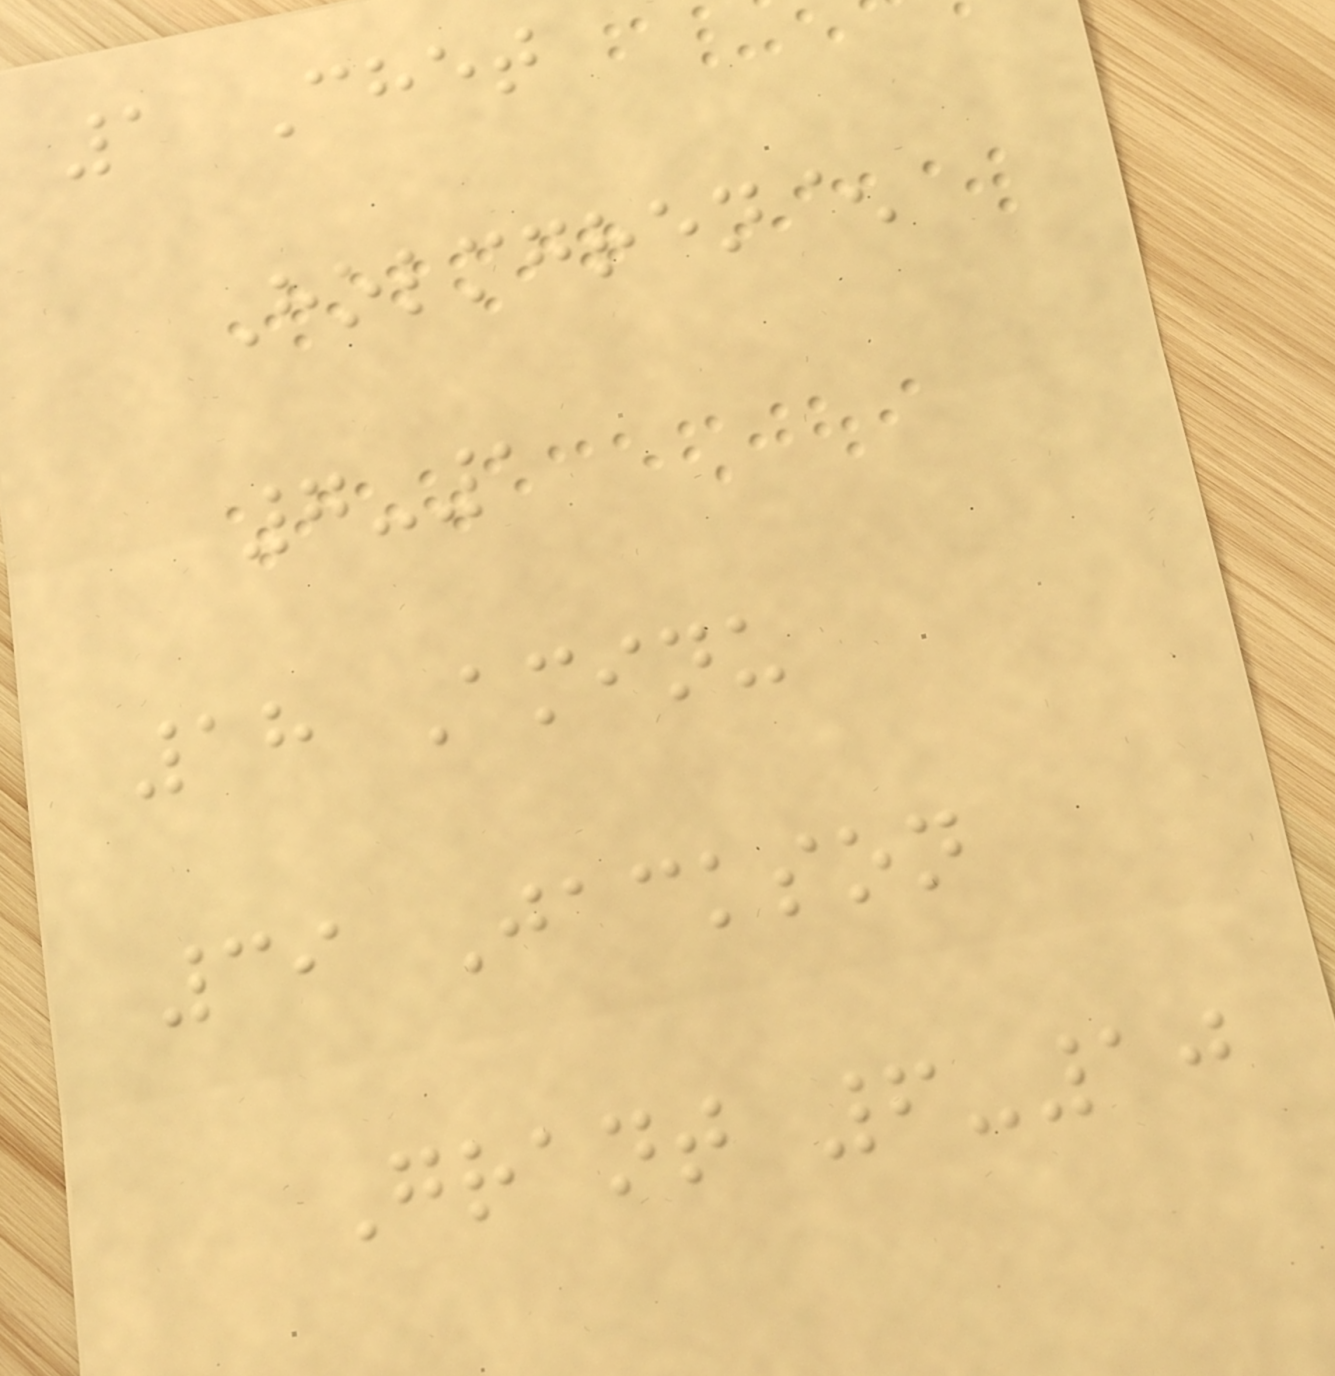1 Chet
Holmgren^
7-1
18 Aminu
39 Jackson
Grant 6-10
